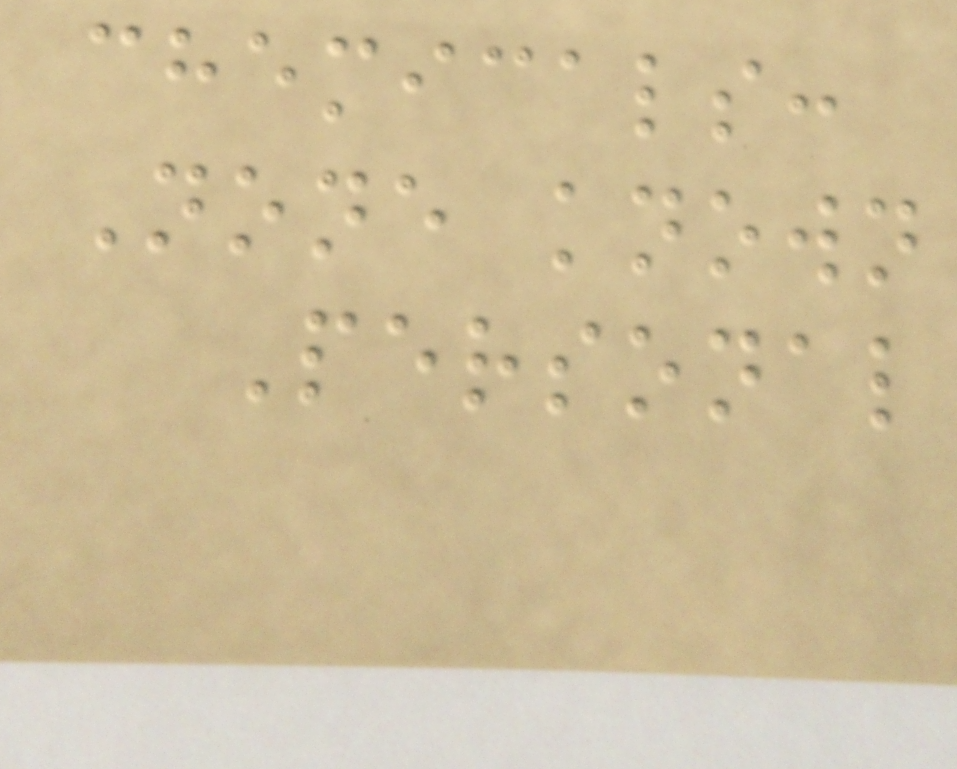chemicals:
None known
Personal
